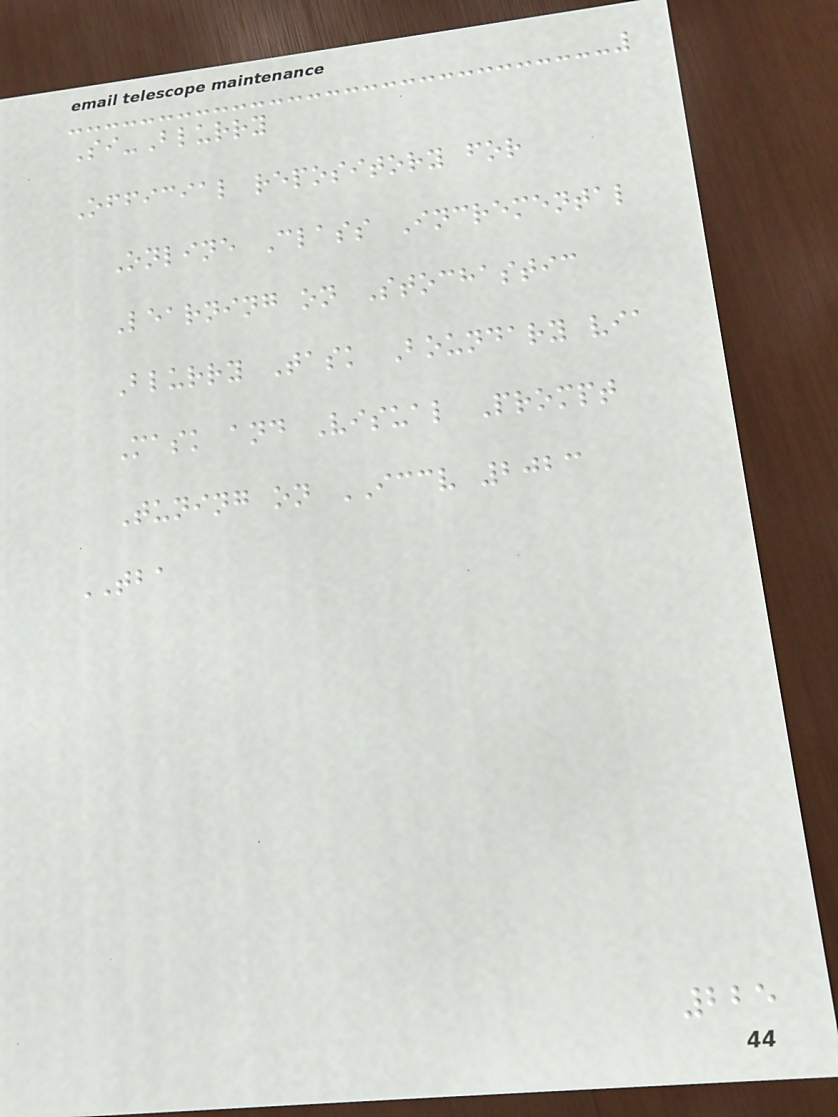Si-Blurry
Official repository for
Online Class Incremental
Learning on Stochastic
Blurry Task Boundary via
Mask and Visual Prompt
Tuning on ICCV 2023
TBA
225
